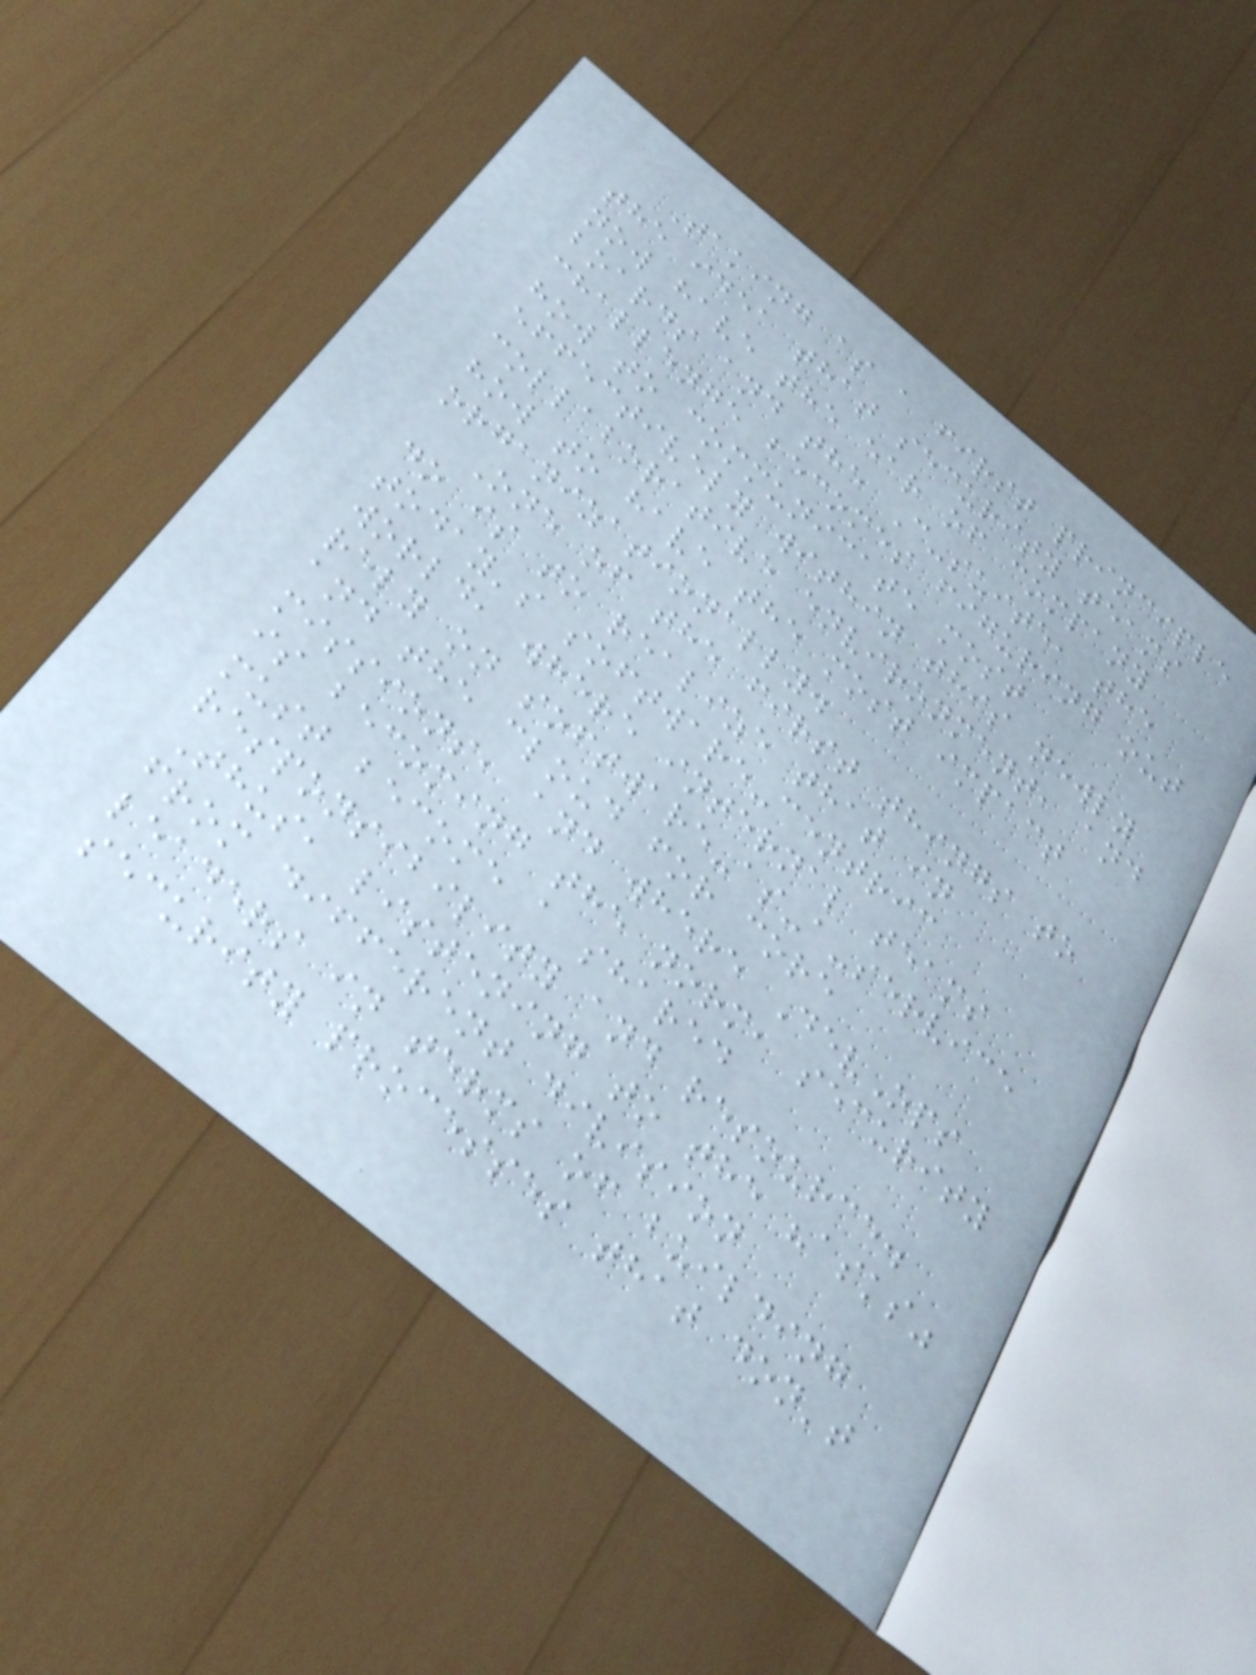Taking as a first principle
the idea that security teams
now have the ear of company
boards and the C-suite, the
challenge becomes figuring out
how to communicate most
effectively within this newly
collaborative environment, and
how to have the most impact
organizationally.
One of the first things to
do is to realize that in
today's software-centric
world, where internal teams
rely on software-as-a-service
and the cloud for core
missions, and where DevOps
is becoming the norm, security
must become a shared
responsibility and resource.
Thus, listening to the "asks"
from different division
leaders in terms of building
security processes that don't
